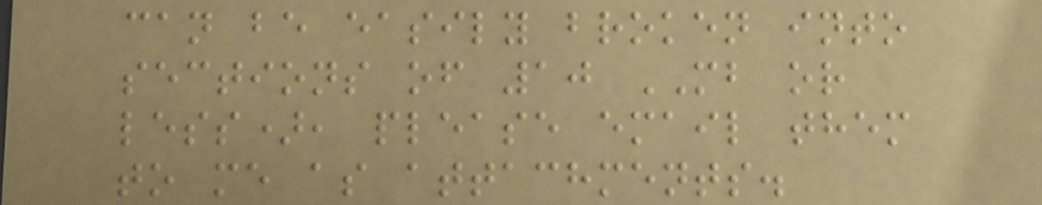can be easily broken into
sections of 10 MB or
less), please email them
to me as attachments.
